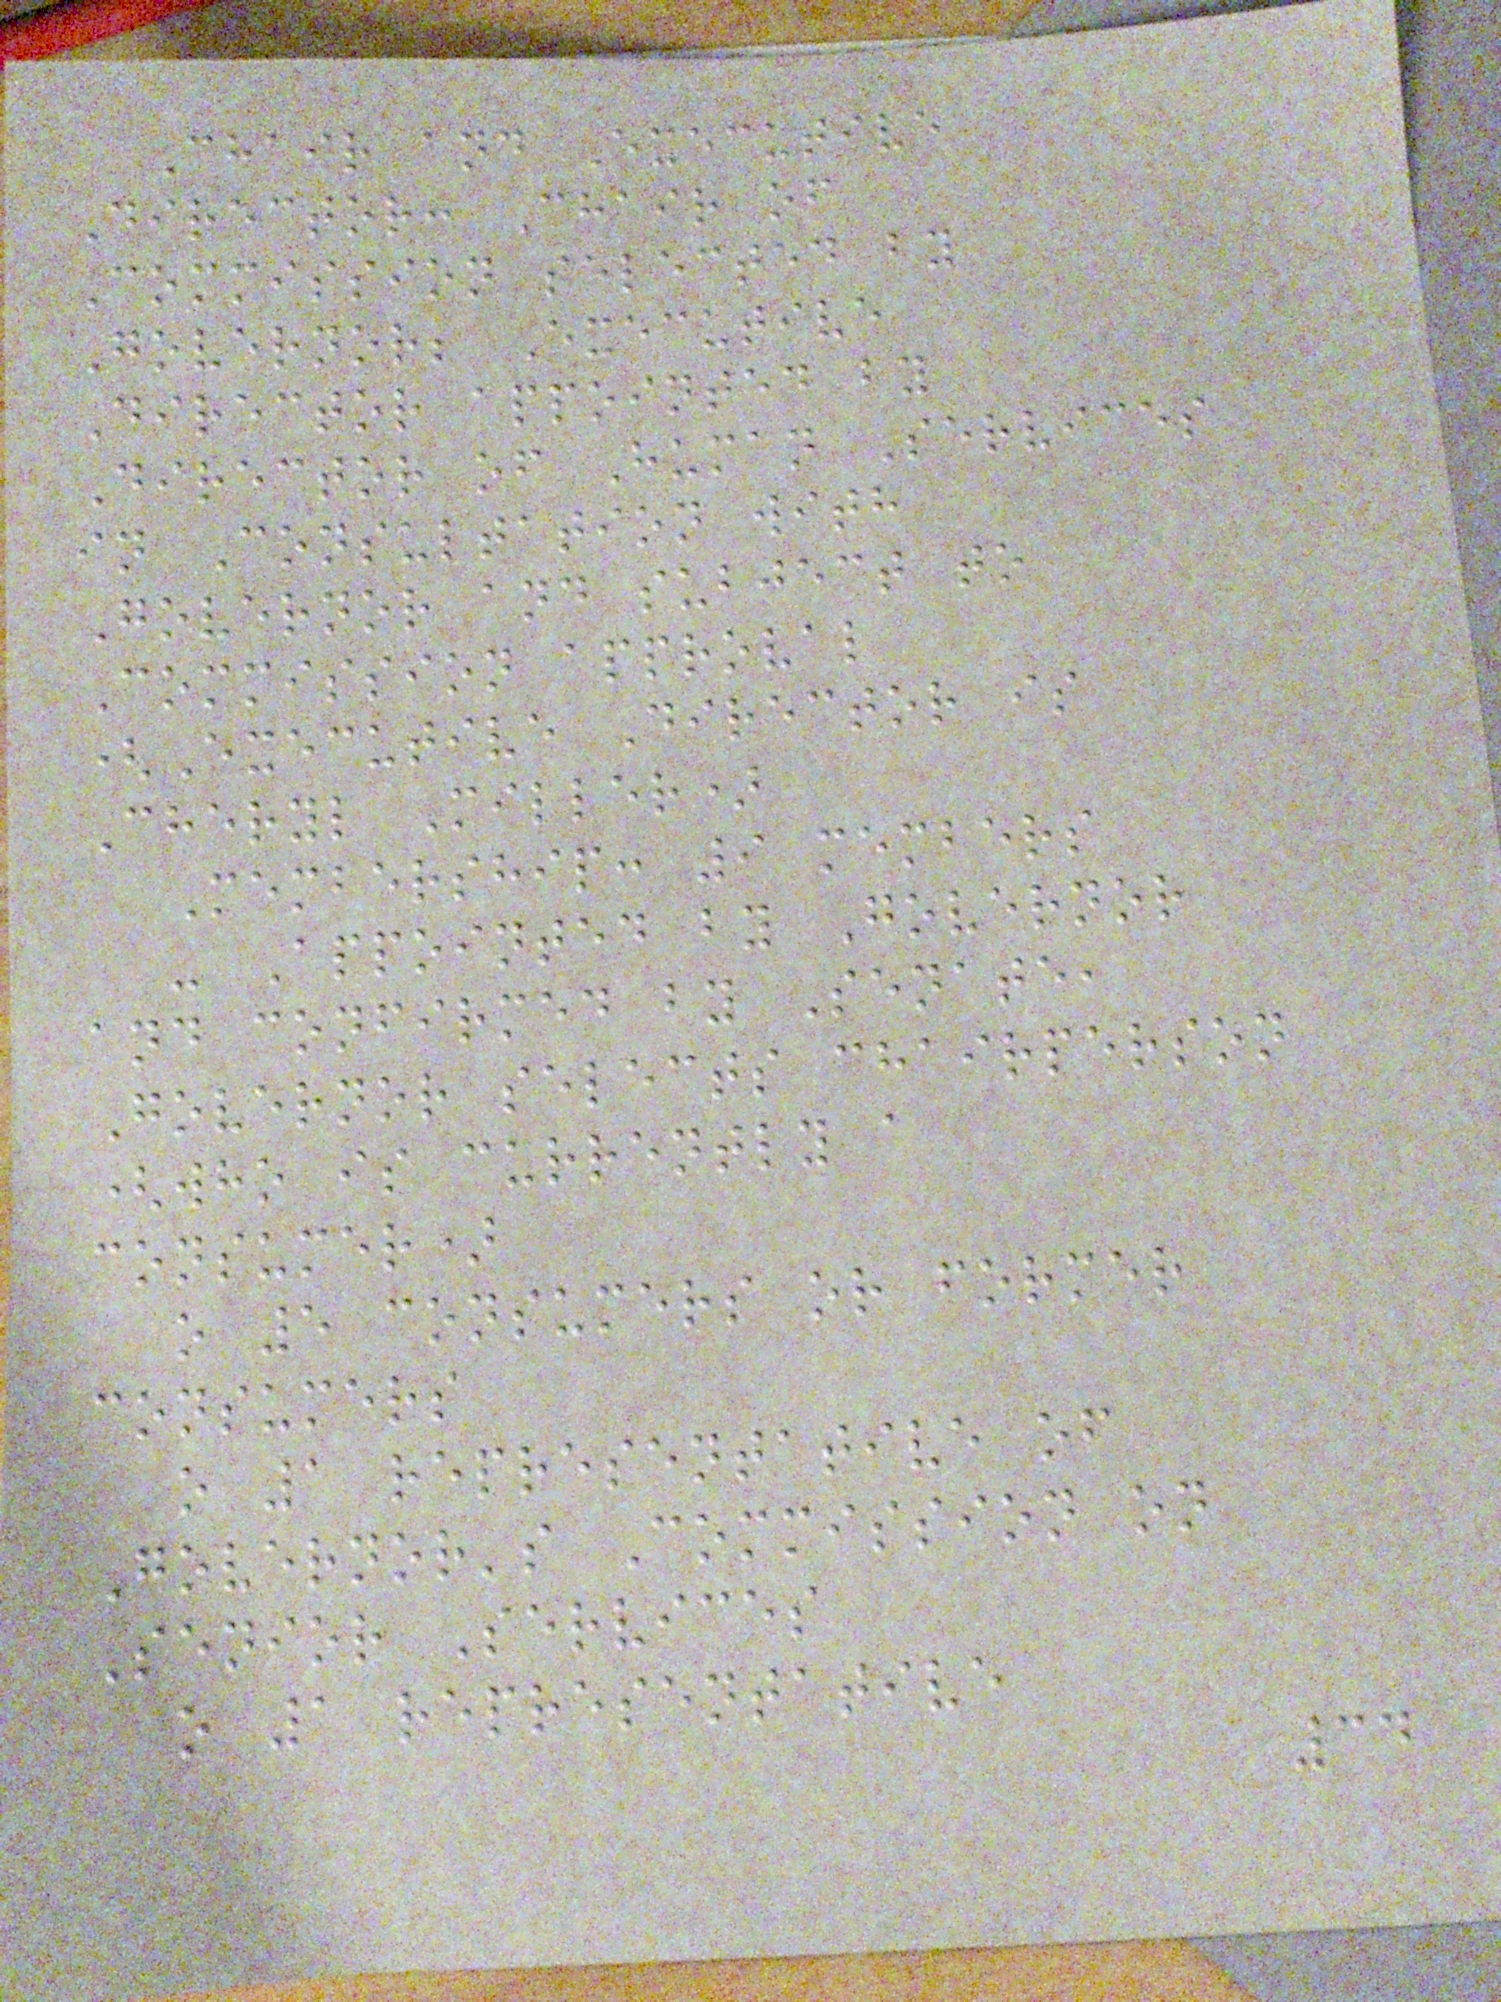Chair and Executive
Director: Chair of
Commission selected by
Governor; Executive
Director appointed by
Director of Human Services
in Consultation with
Governor and subject to
Commission approval
(Executive Director is
Cheryl Miller)
Membership: 9 members
- Appointed by Governor
and confirmed by Senate,
Governor selects chairperson
(who is currently a
consumer)
o 5 consumers or former
consumers
o 1 representative of
Governor's Commission on
Senior Services
o 1 representative
34
